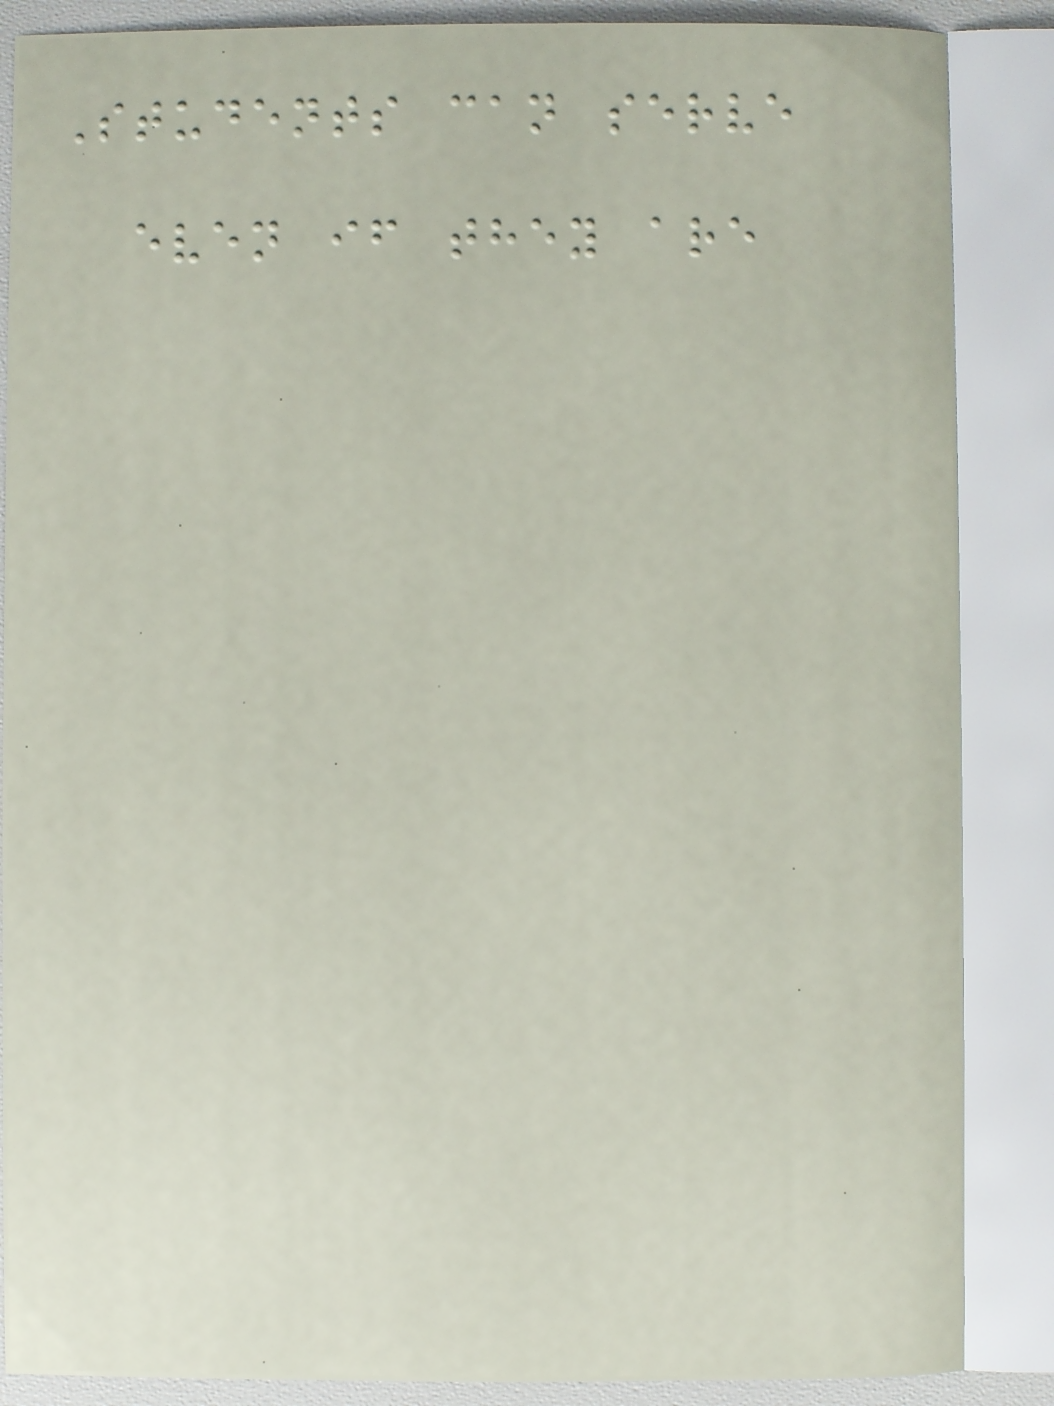Students can serve
even if they are
